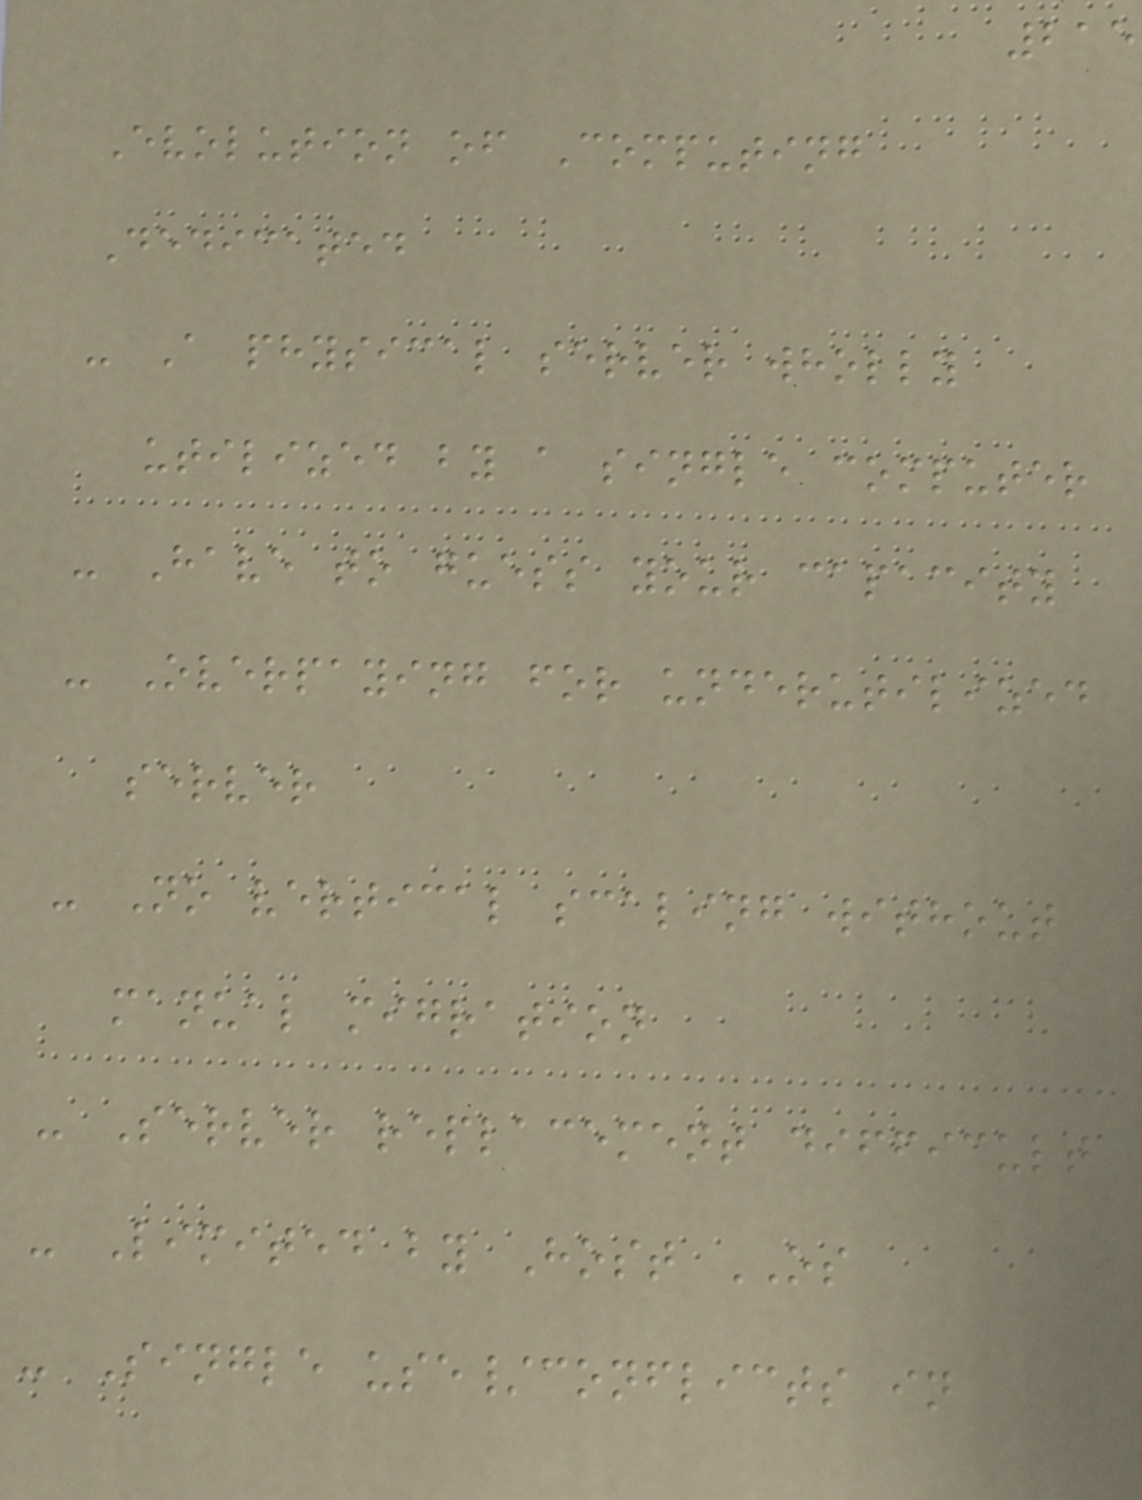215
Evolution of Computing
Dedicated
- A physical server wholly
utilized by a single computer
- Have to guess your capacity
- Overpaying for underutilized
server
- No vertical scaling without
manual migration
- Server replacement difficult
- Limited by Host OS
- Single use/conflicts in
